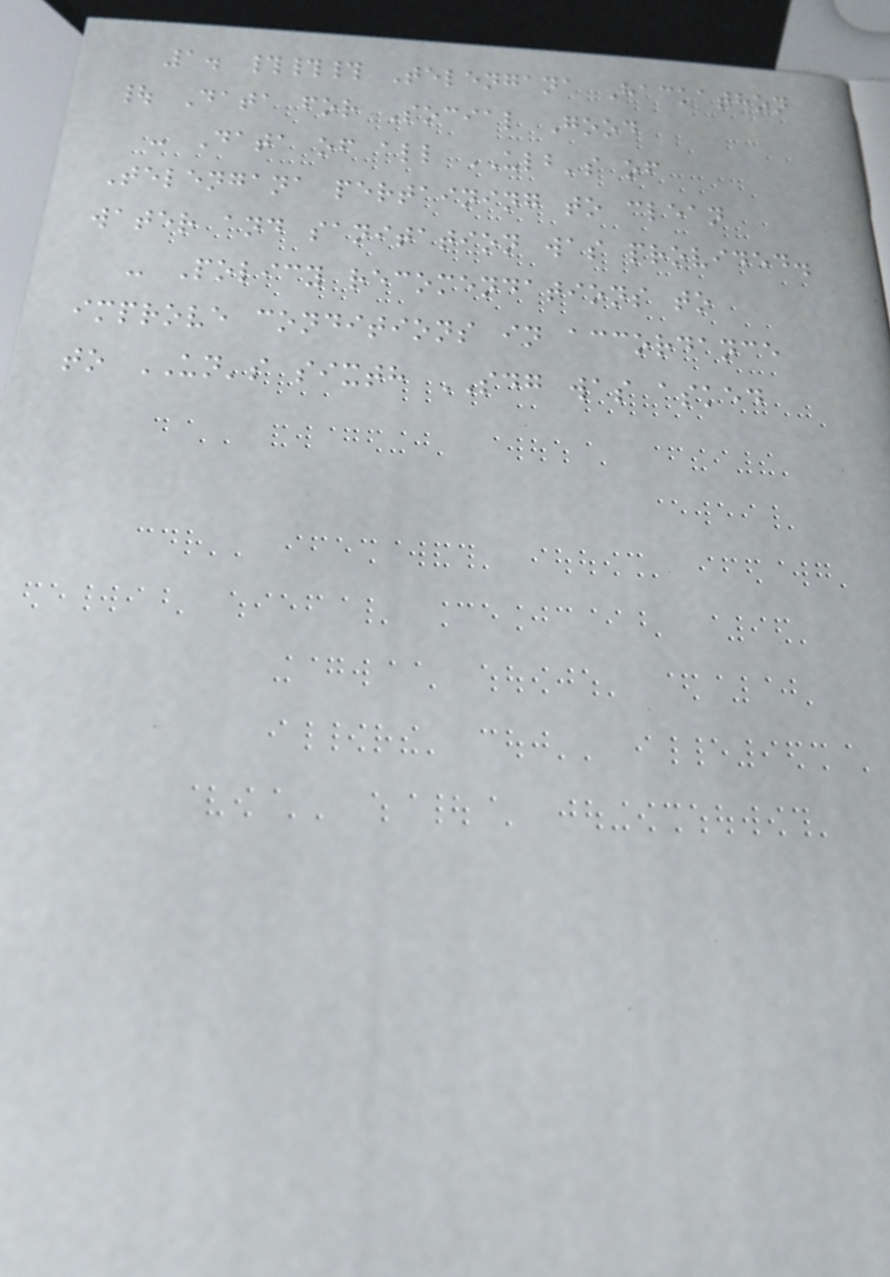1. ### Telengana Hackathon
| Data for Social Good
- Data of all ULB's of
Telengana pertaining to clean
water and sanitation was provided.
- Policy recomendations to
improve conditions in accordance
to UN's sixth SDG was asked
